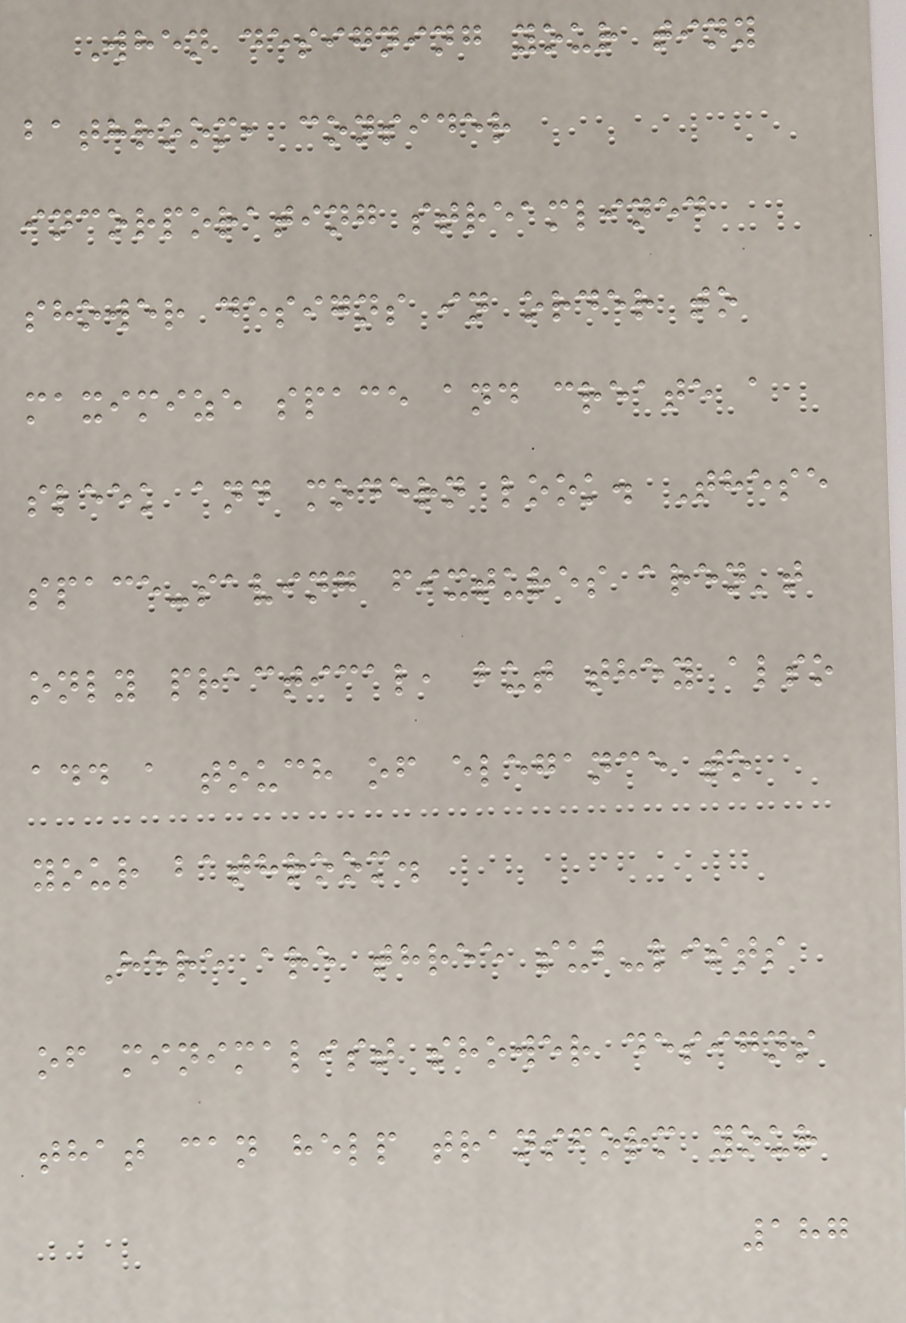When designing your tiny
bathroom, consider
incorporating streamlined
shower designs in order to
maximize space and create a
sleek and modern look. These
space-saving fixtures aren't
only practical, but they also
add a touch of elegance to
your bathroom.
Here are three sub-lists
of minimalist shower designs
that can help transform your
187
